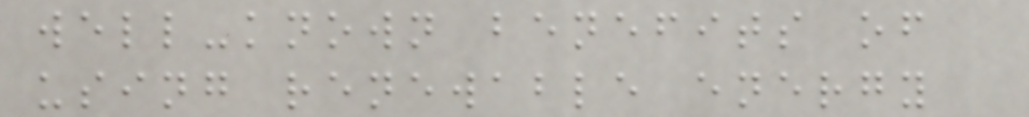well-known benefits of
using renewable energy
